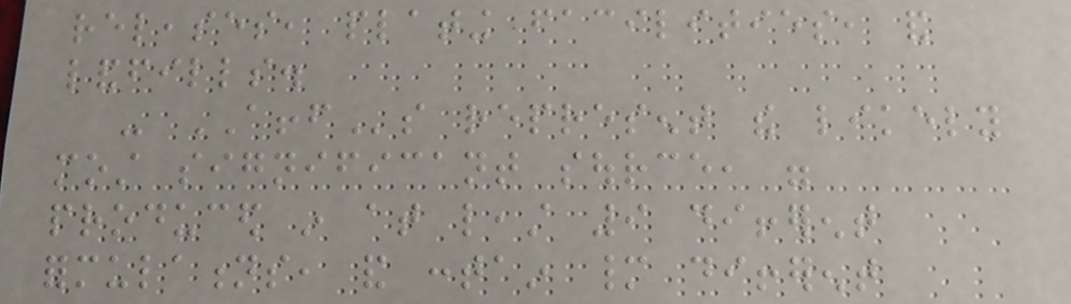releases, plating facilities, and
landfills.
- AFFFs represent the likely
most significant source, were
produced in at least 9 different
formulations, and contain many different
